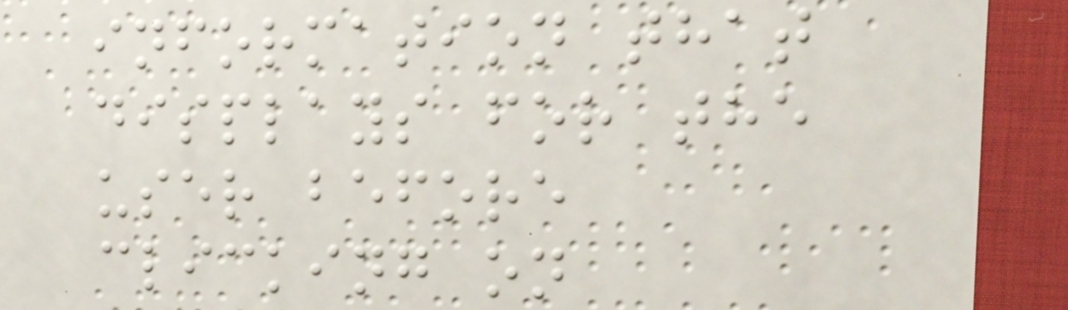information that
displays for the
user before
clicking on
